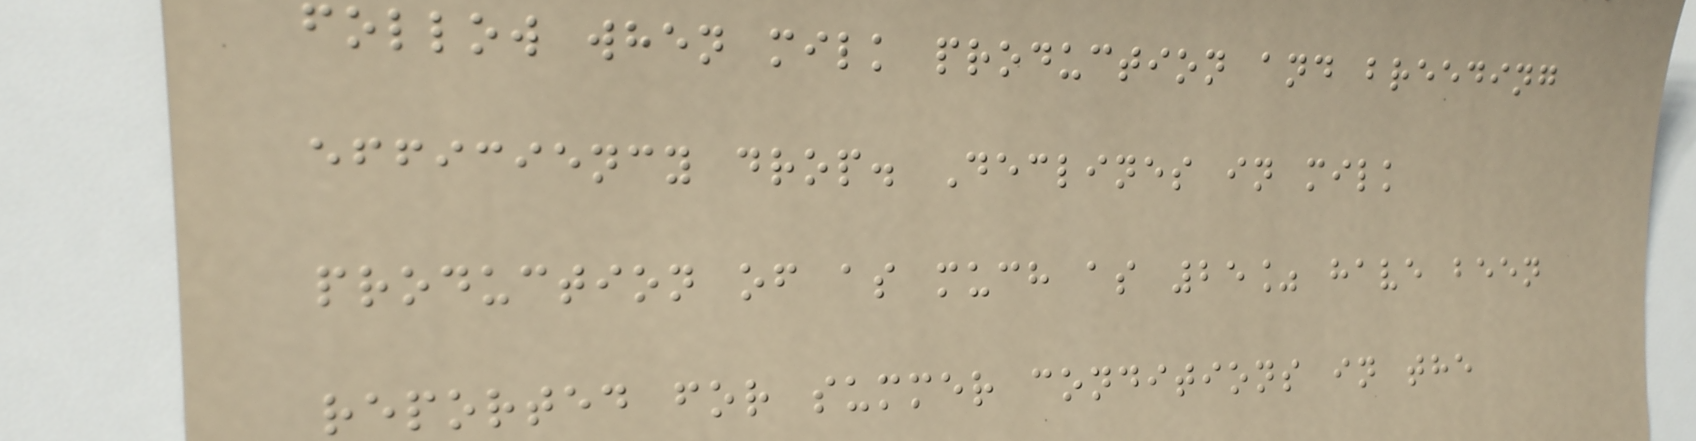follow when milk production and breeding
efficiency drop. Declines in milk
production of as much as 25% have been
reported for summer conditions in the
